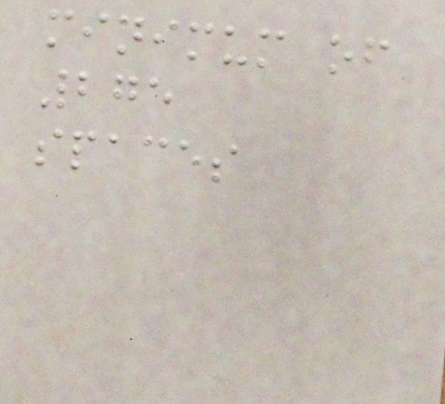minimum of
275
spaces
